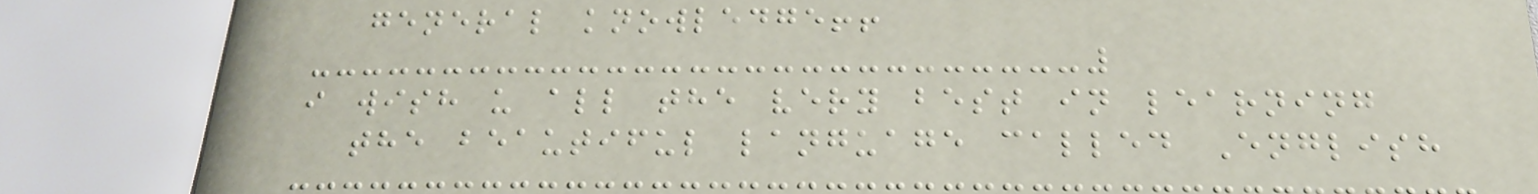general knowledge!!
i wish u all the very best in learning
the beautiful language called English
